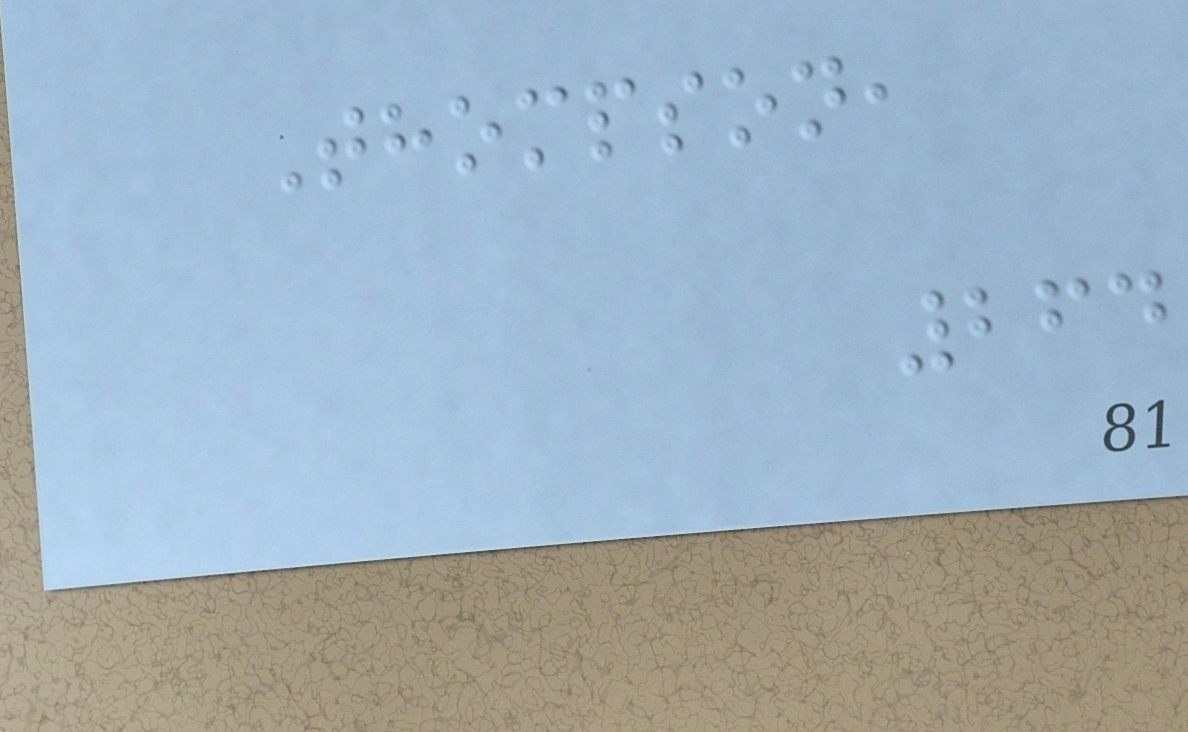Thompson,
264
